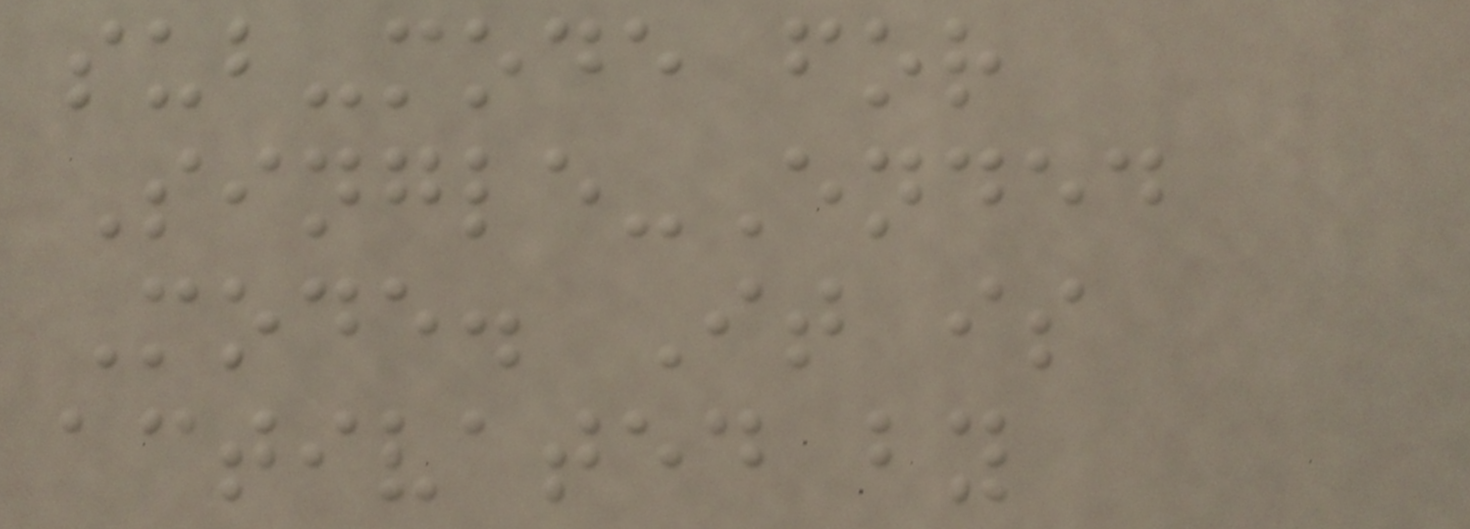sub-mode for
Single-Ended
Mode. It is
activated by
